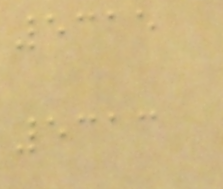5315
5313
